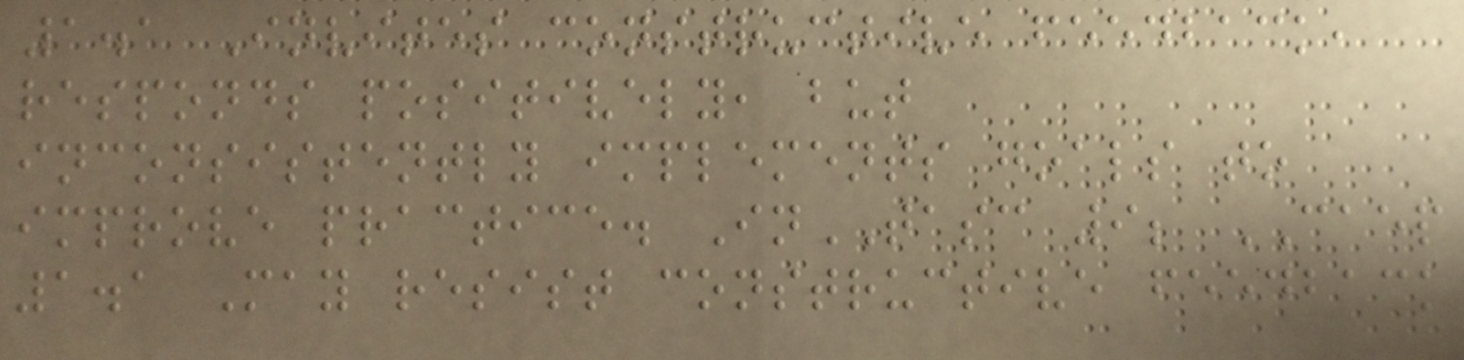1.1 Invites constructive feedback,
responds positively, but
inconsistently implements goals to
improve practice. InTASC 9; CAEP
1.1 May resist constructive feedback
